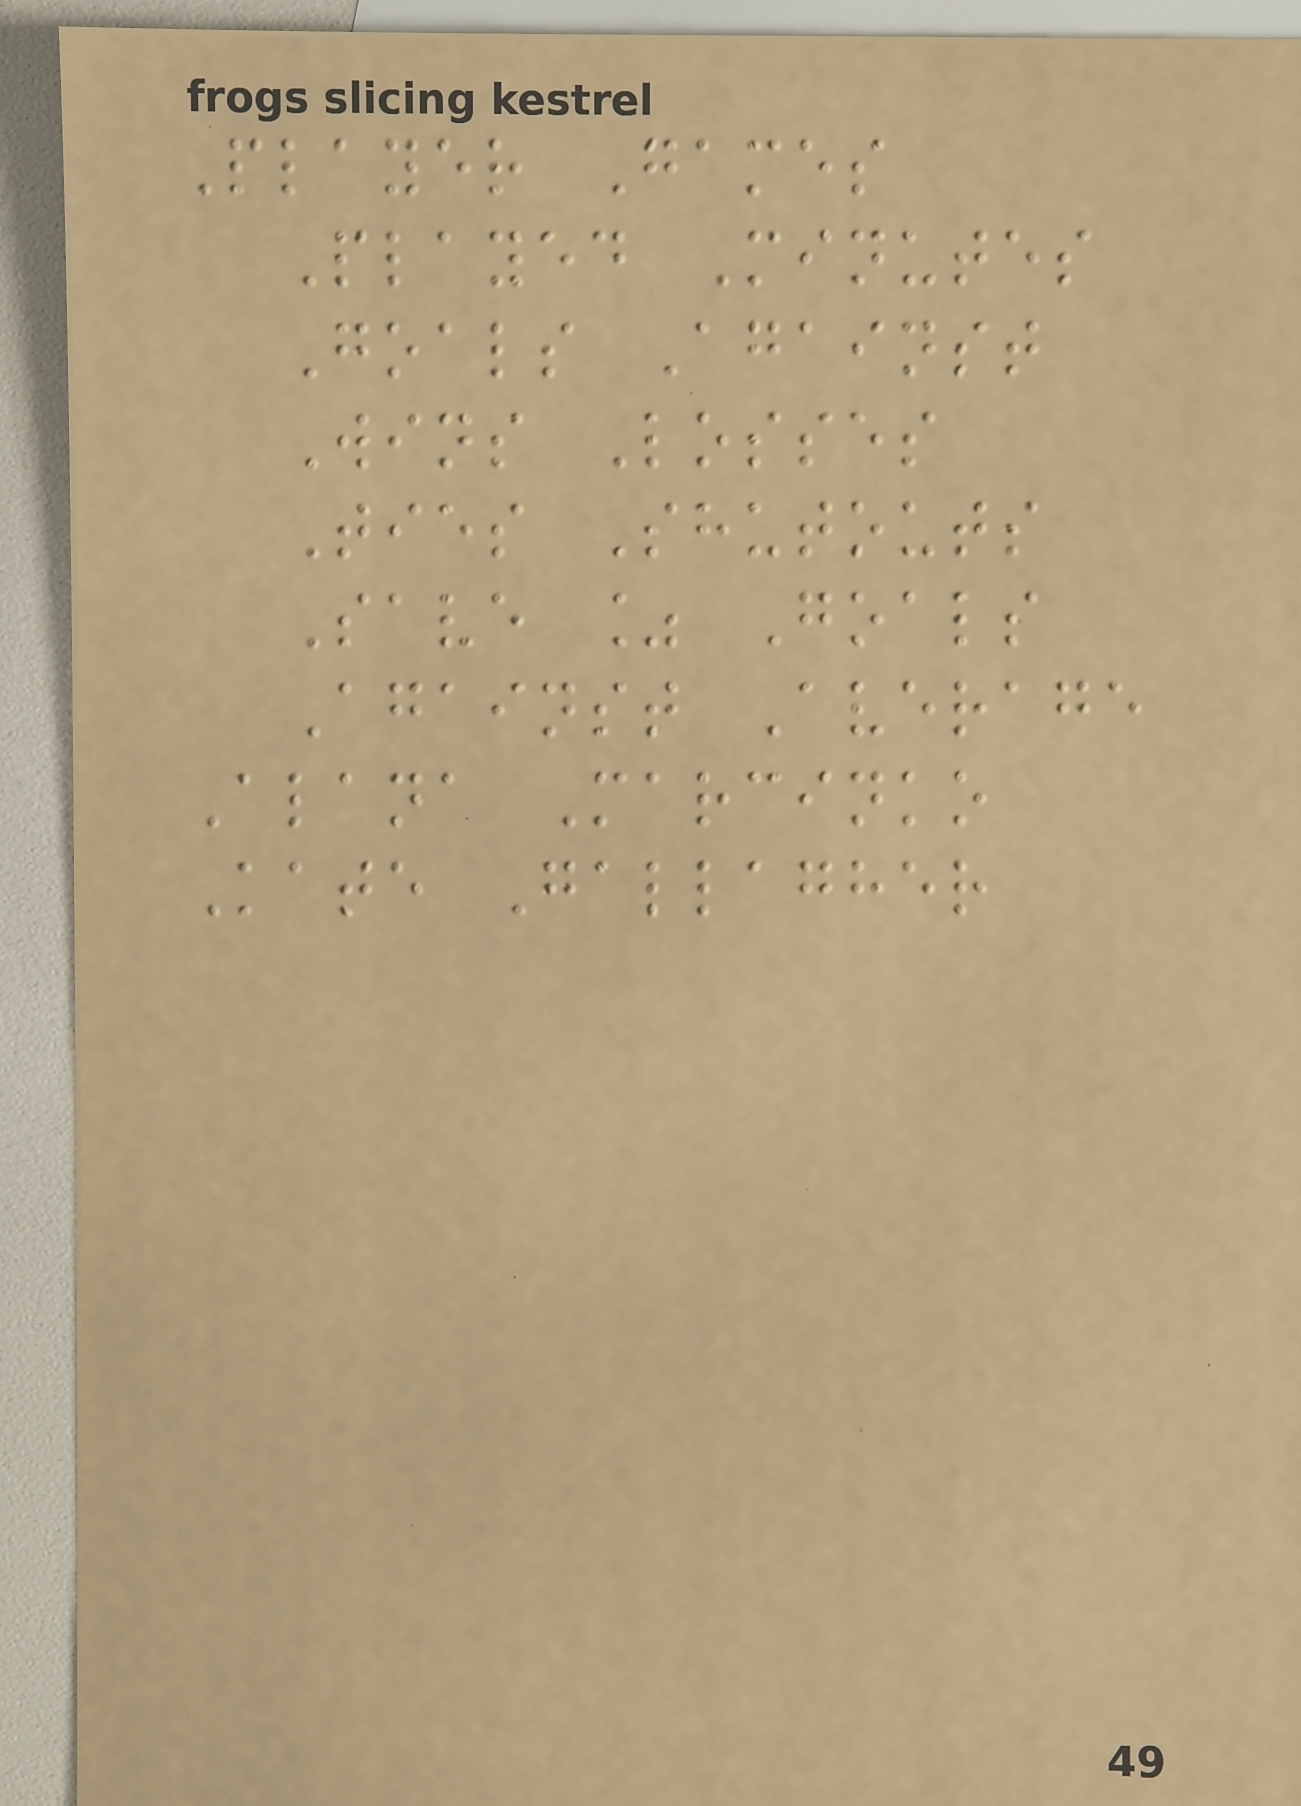Player Games
Played Minutes
Goals Against
Wins Losses
Ties Shutouts
Save % Goals
Against Average
Alana Marcinko
Kate Gallagher
